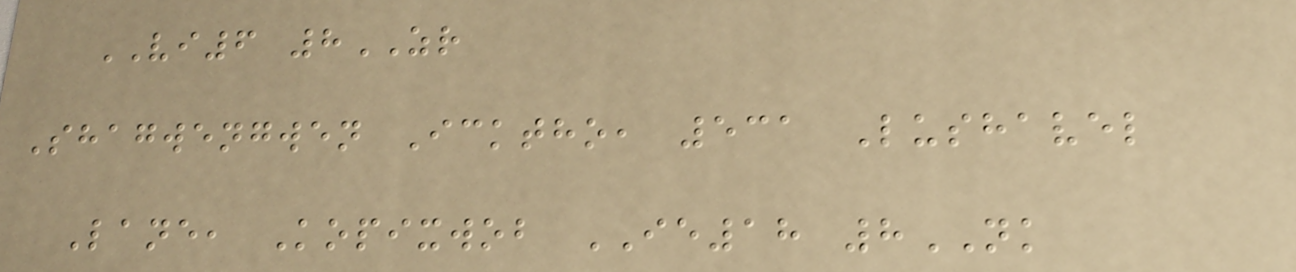VI6 8ZR
Shagwengwen Icktho, 531 Lushavel
Lane, Kopixwob IE18 8NK
